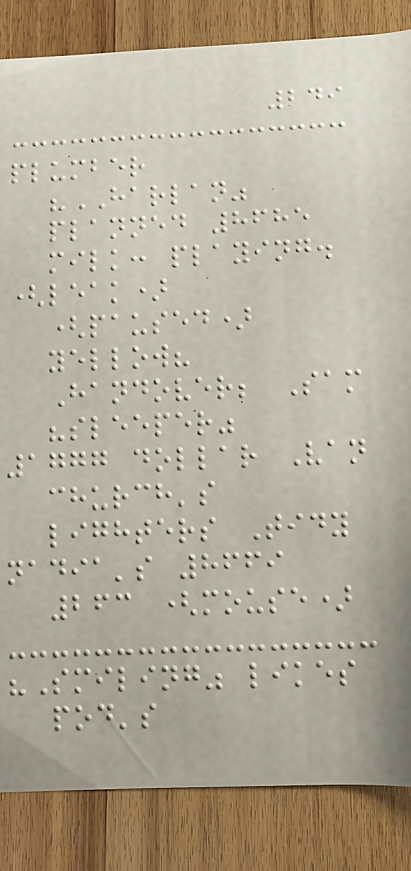249
plumber
"HARLAN"
planned 8685
milk: playing.
(leak)
(paused)
yellow?
Handover; Sam
"sleeper"
1777 dollar Van
church's
lighters Tidy
nadia's 8669
263 (mouse)
"Smiling" likes
pod's
